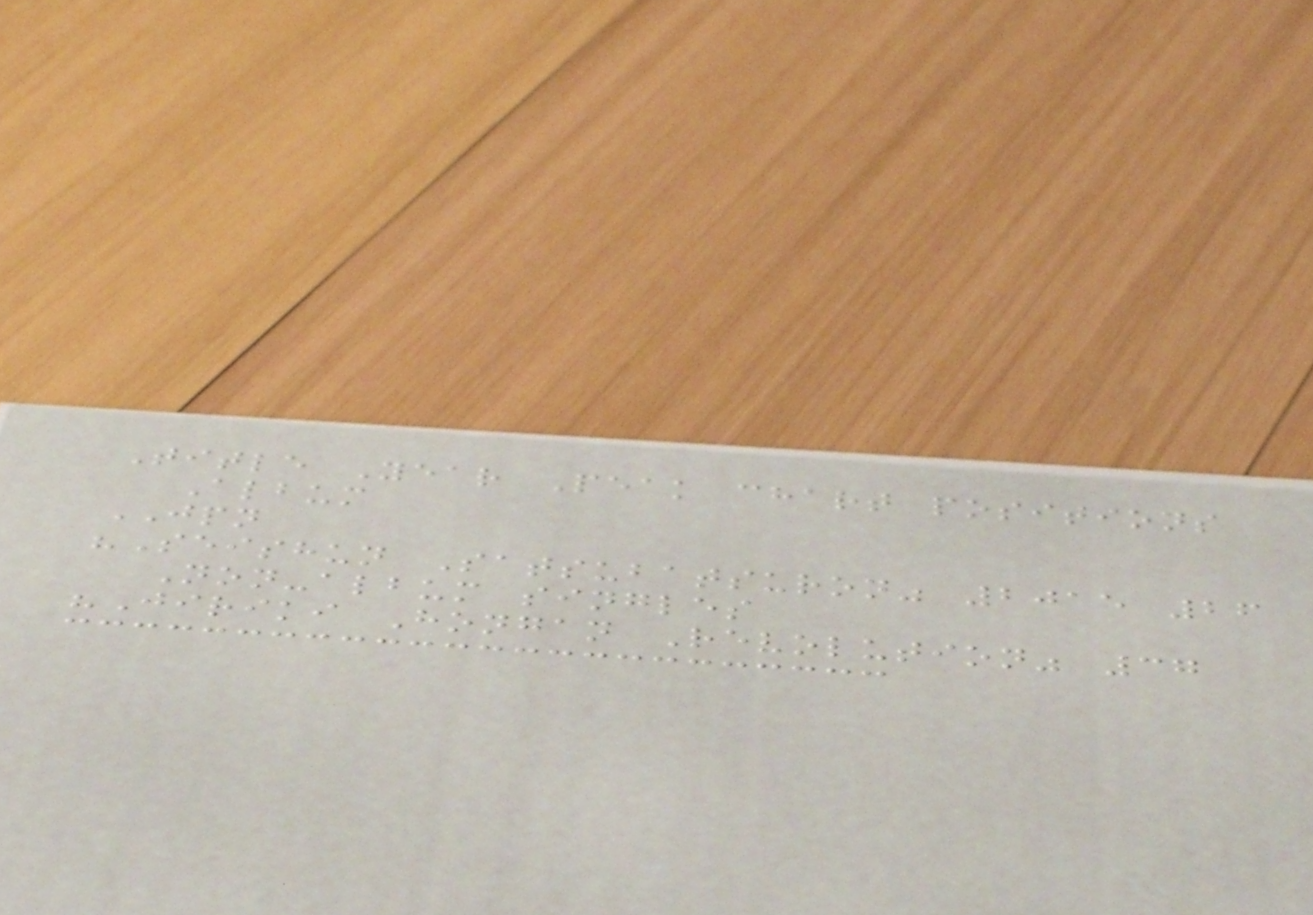Title Year Peak chart positions
Album
JPN
"Seishun Satsubatsuron" 2015 26
Non-album singles
"Jiriki Hongan Revolution" 37
